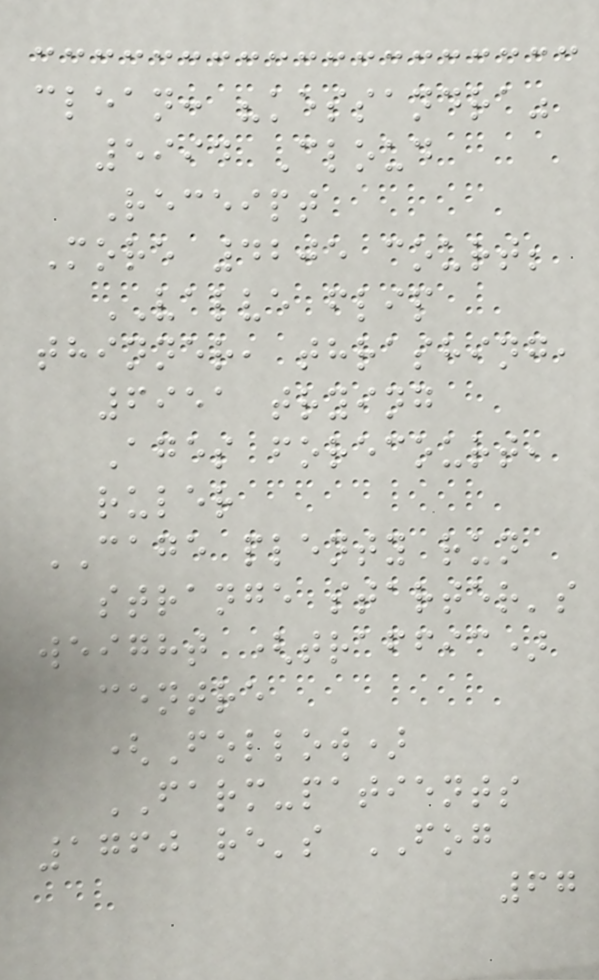clean: "kessandra"
5994 Cloud
Receipt
More 4205 court;
VALVE flip
thinner, thrashing,
6951 trying
Ages forecourt,
ruler
CAGE plenty run
strange starter's
weight (traffic)
centre
(Follow)
FARM-patients
1760 re's FOG
67
